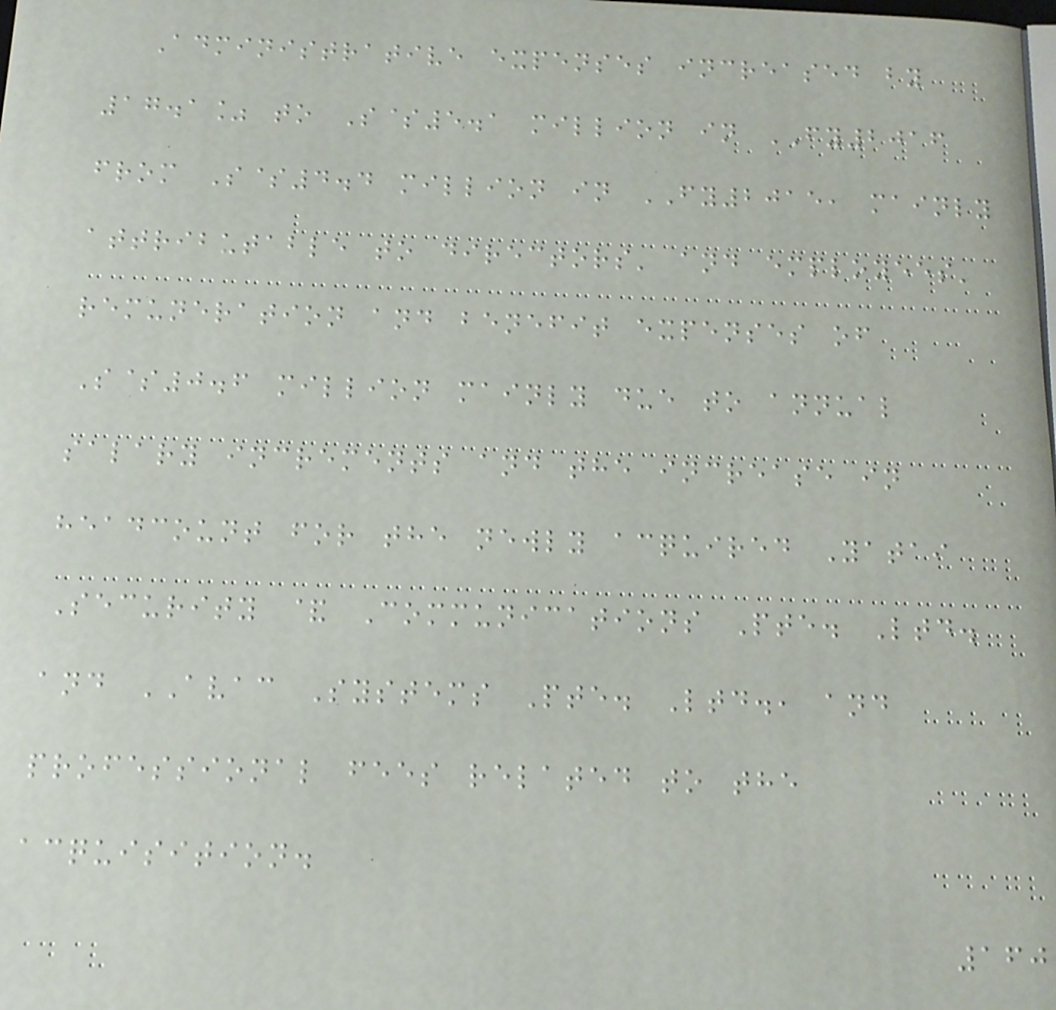Administrative expenses increased by
17.1% to S$5.1 million in FY2016
from S$4.4 million in FY2015, mainly
attributable to directors' and employees'
remuneration and benefit expenses of
S$0.6 million mainly due to annual
salary increments and the increase in
headcount for the newly acquired Yatai
Security & Communications Pte. Ltd.
and AVAC Systems Pte. Ltd., and
professional fees related to the
acquisition.
160
